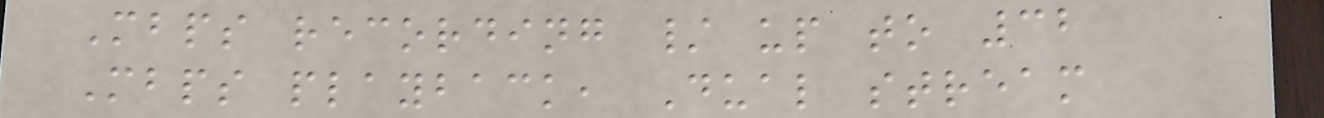Mbps recording / up to 32
Mbps playback, Dual stream
